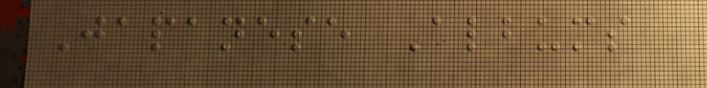Japanese Albums
